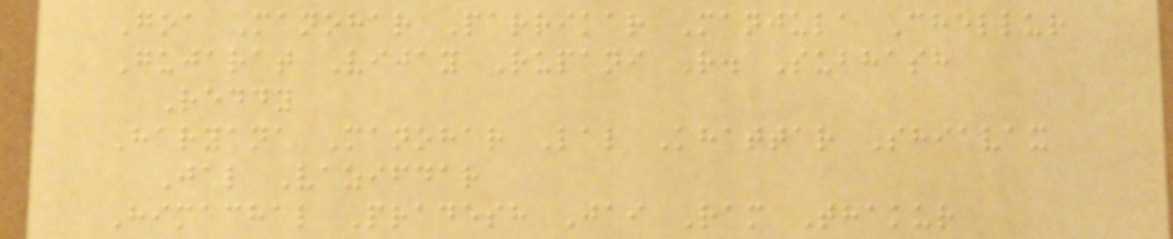Goa Manohar Parrikar Manjula Chellur
Gujarat Vijay Rupani R. Subhash
Reddy
Haryana Manohar Lal Khattar Shiavax
Jal Vazifdar
Himachal Pradesh Jai Ram Thakur
